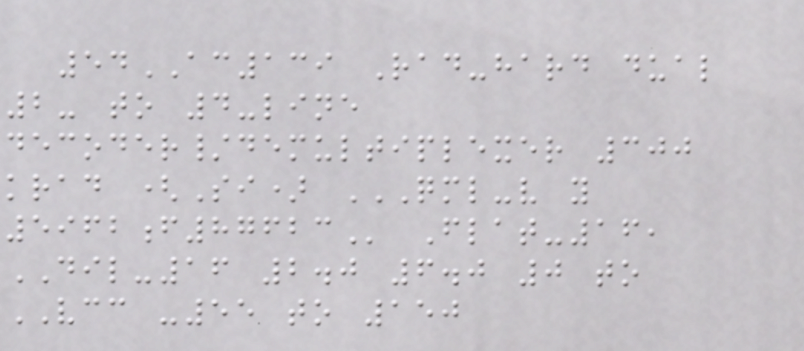54AC139 Rad-hard dual
2- to 4-line
decoder/demultiplexer 300
krad (Si) QML-V Y
5962F87623 Flat-16,
DIL-16 2.0 6.0 0 to
VCC -55 to 150
